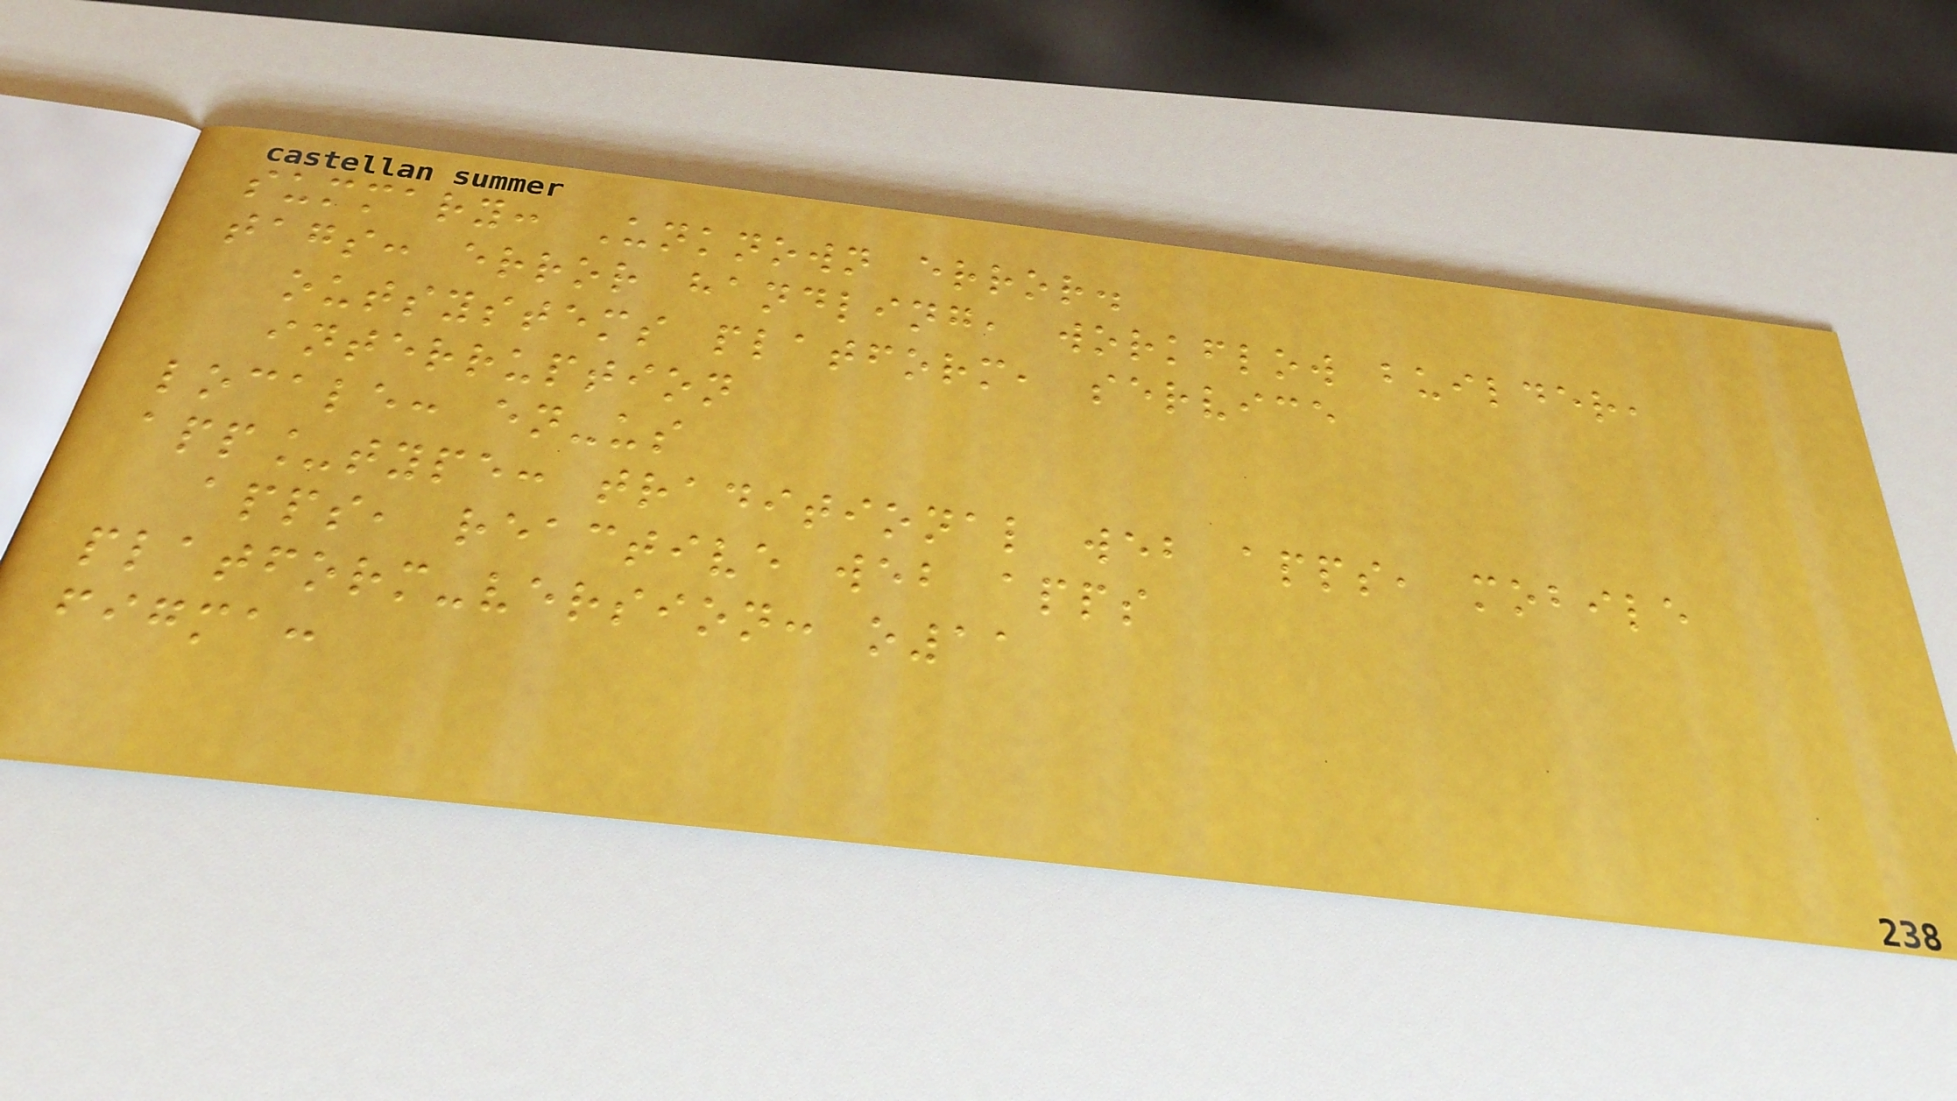summary: Unknown error.
tags: error handling, workflow builder,
outsystems platform, service
interruption
locale: en-us
app_type: traditional web apps, mobile
apps, reactive web apps
platform-version: o11
figma:
